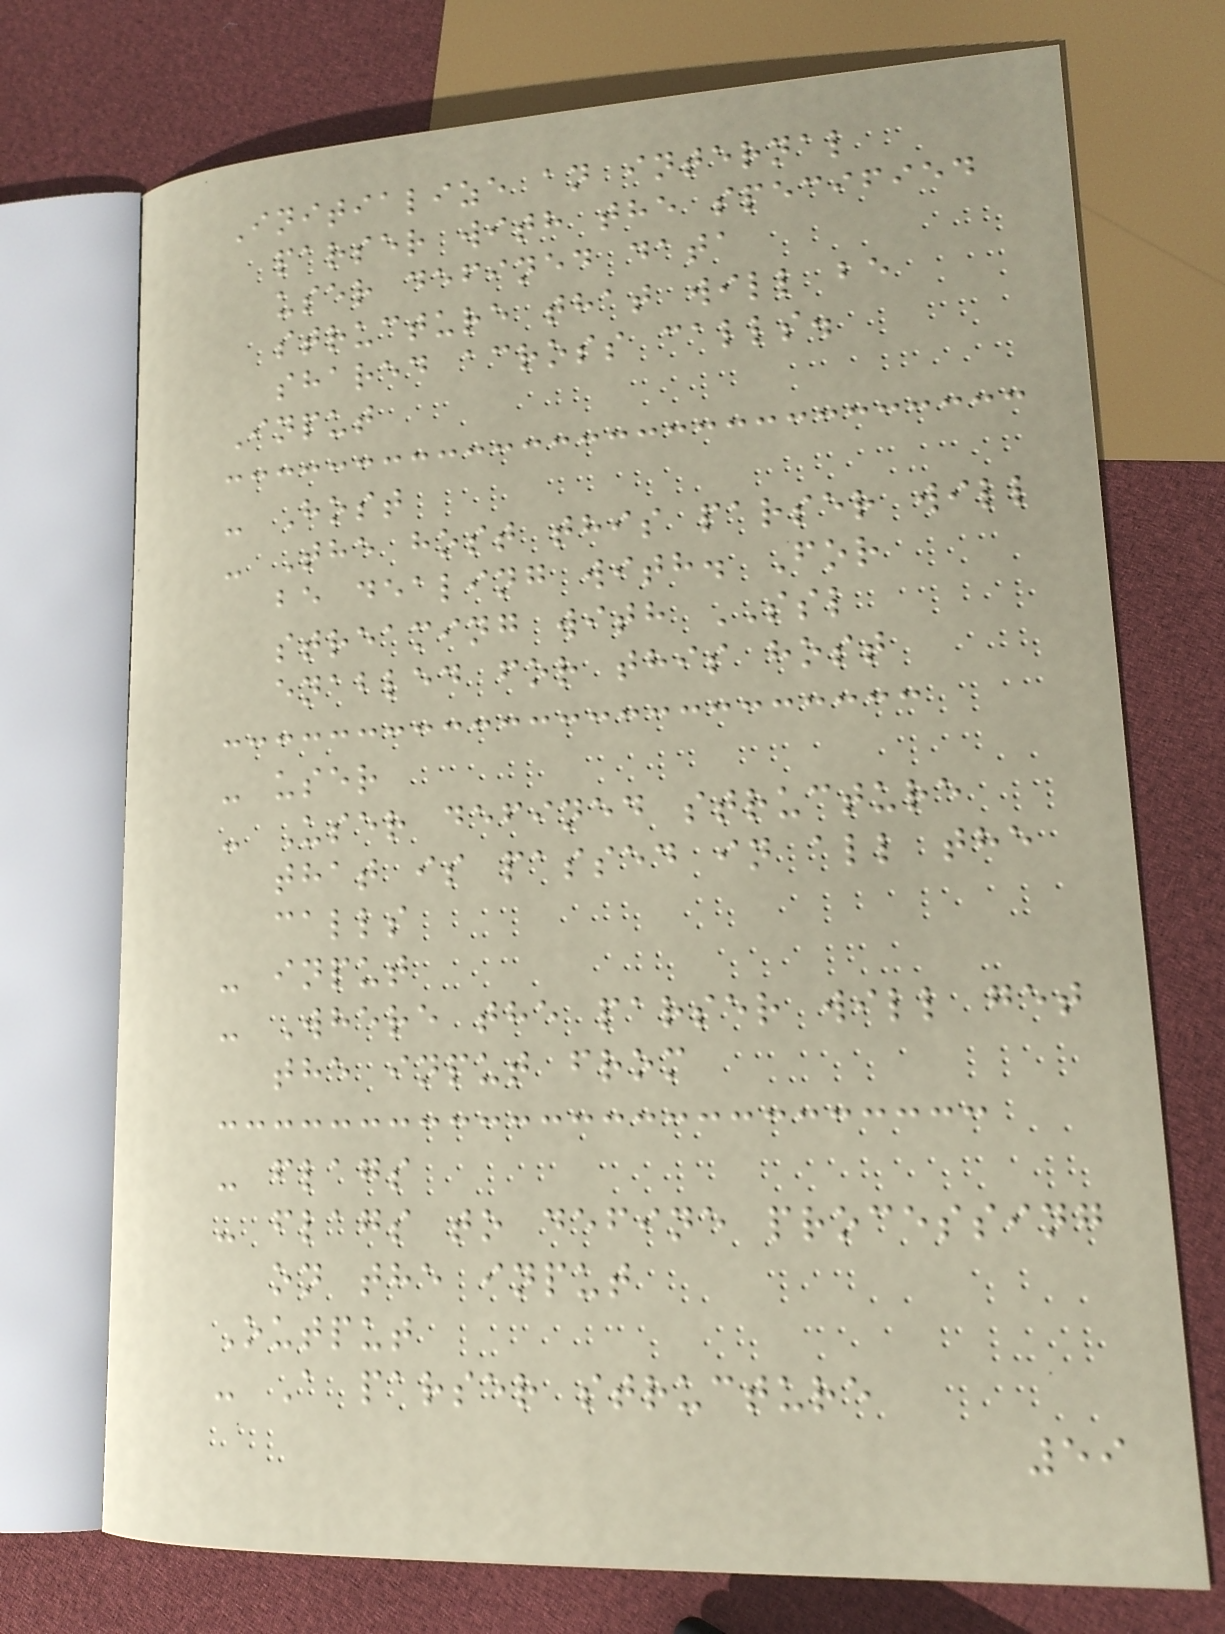Initialize an internal
parser with the specified
user defined data
structure that will be
shared across calls.
Input
- Host
- The host this parser will
be dealing with. For
streaming with SSL
enabled for this host
- user
- User defined structure
that is passed in all the
calls
- input
- Where the parser will get
the input from
- flags
- flags to define processing
on the input
Output
- A parser structure
59
